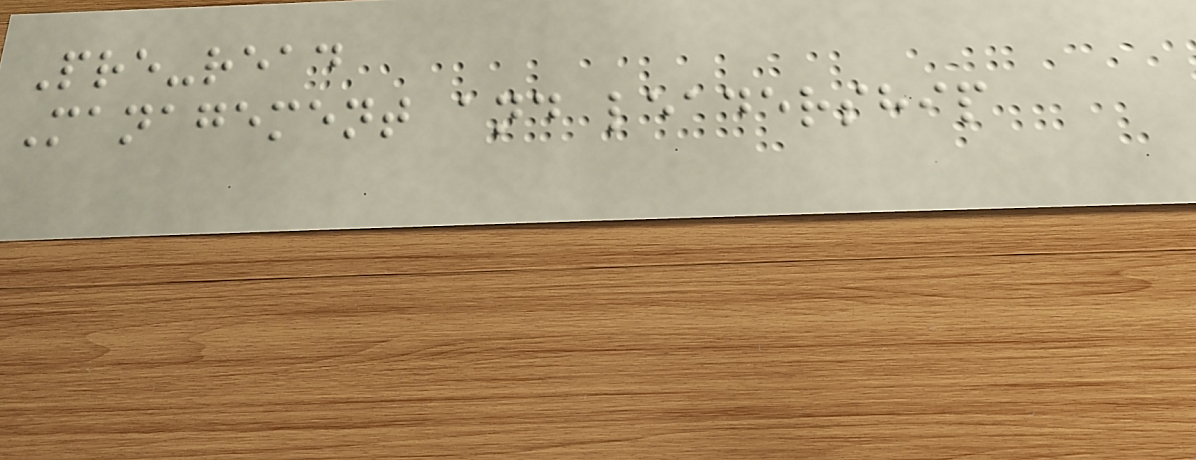Pre-read
Management and leadership
